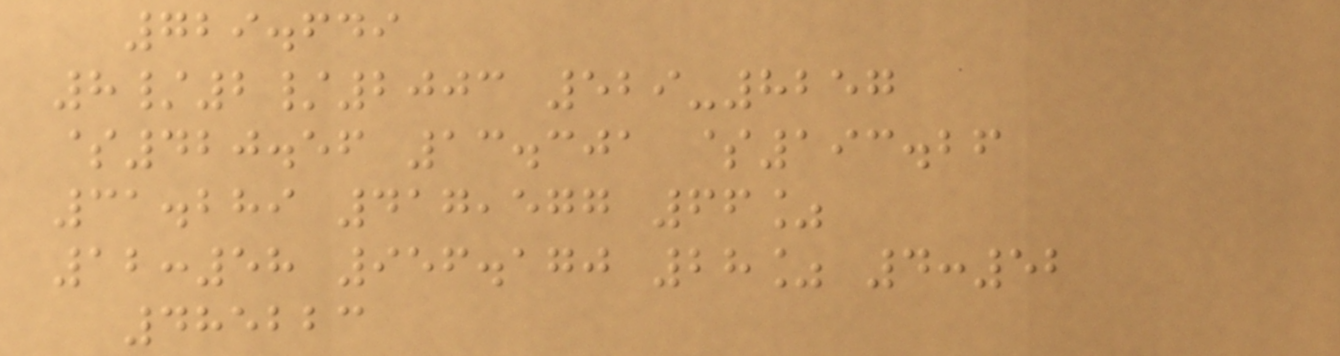729.649
8/2/2003 529-8257
$420.56 13.301 $193.26
31.289 417,577 66%
12:58 956.170 28% 4:52
485223
